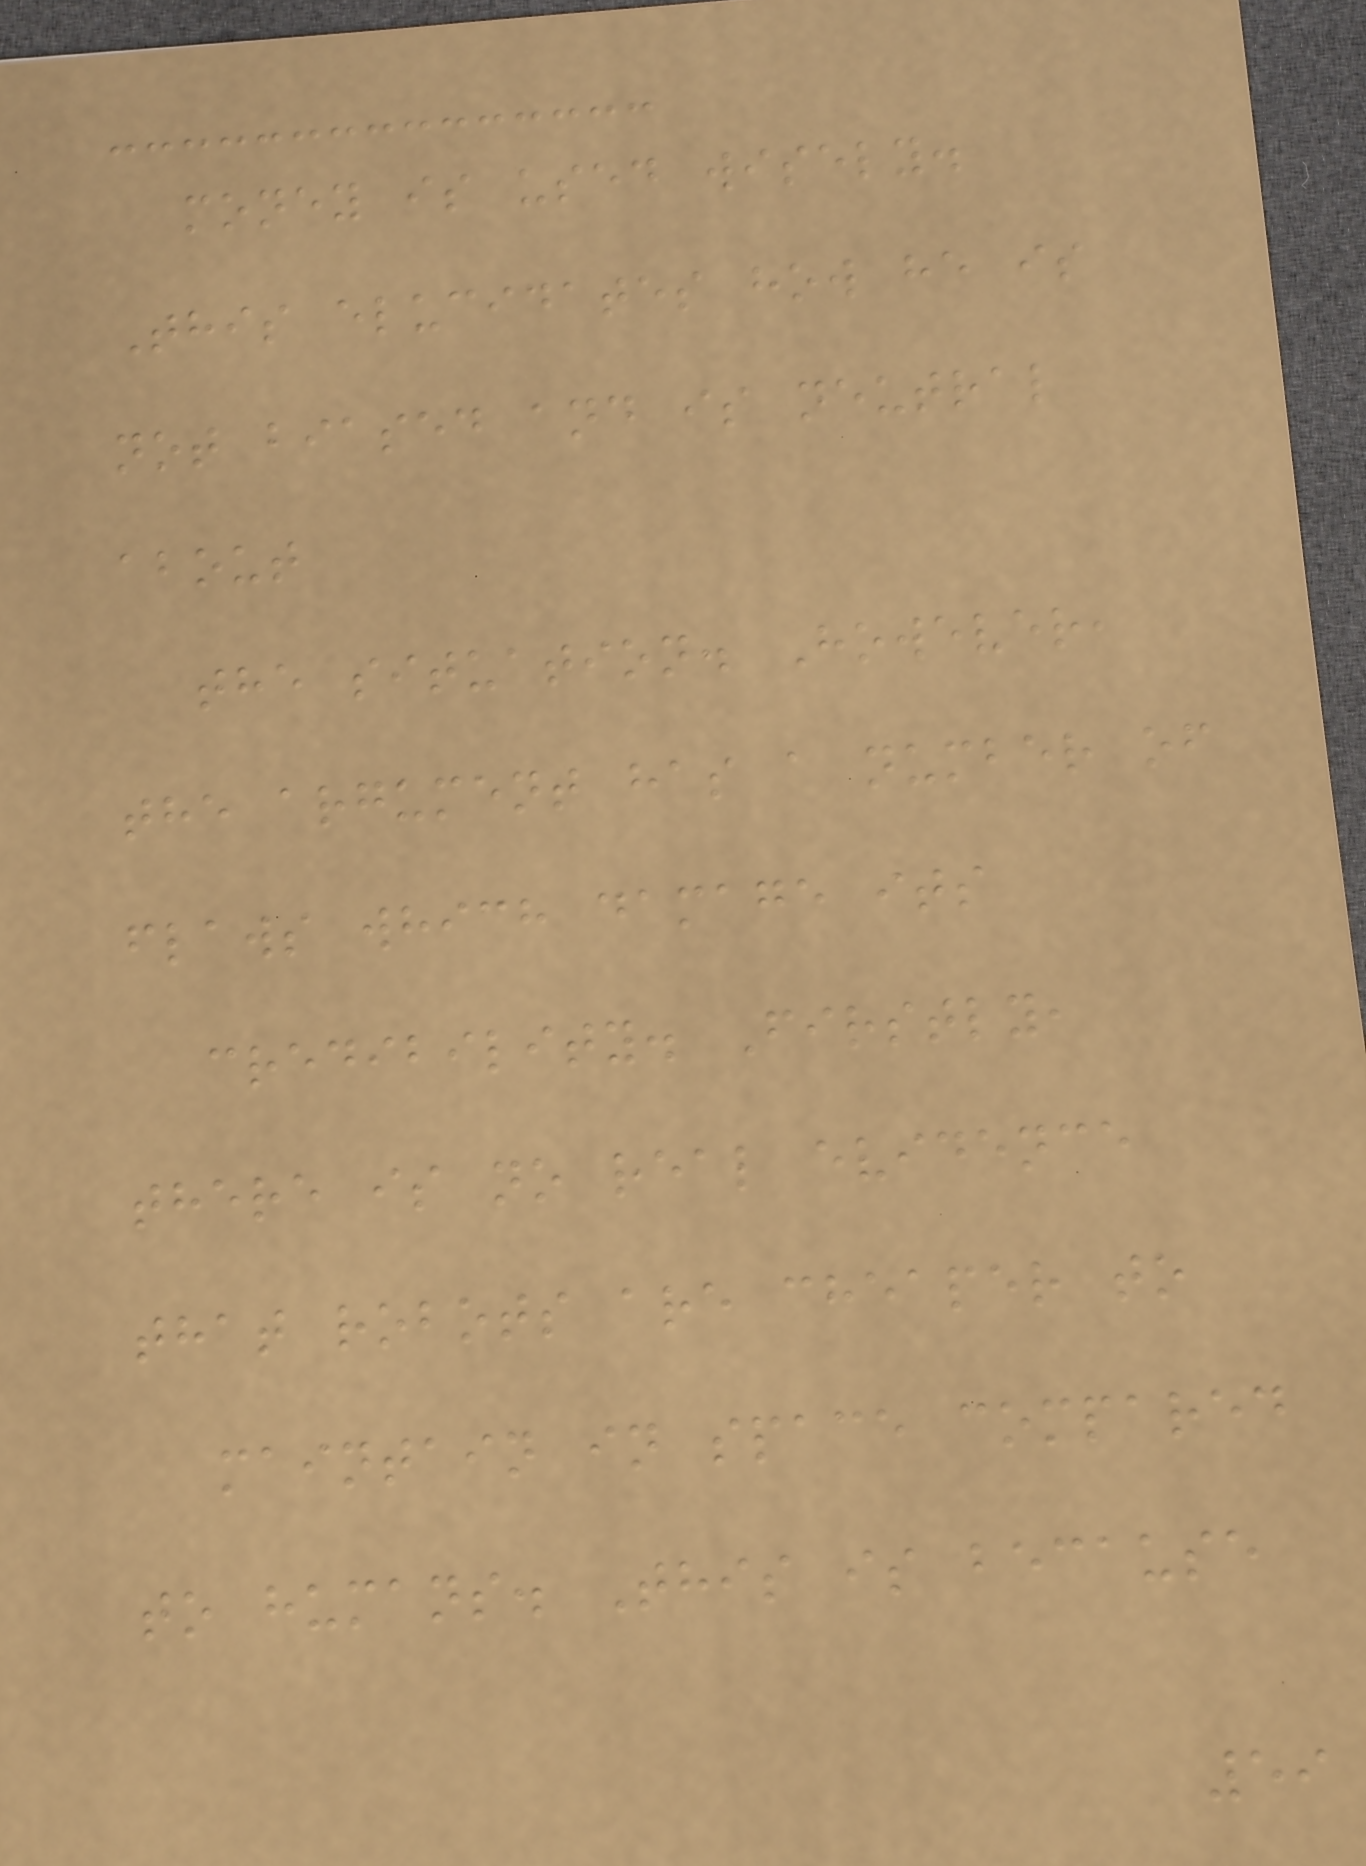money is used wisely.
This elucidates how he is
not biased and is neutral
about
the situation. However,
the argument has a number of
flaws which damage its
credibility. Firstly,
there is no real evidence
that robots are cheaper to
maintain in space compared
to humans. This is because
59
